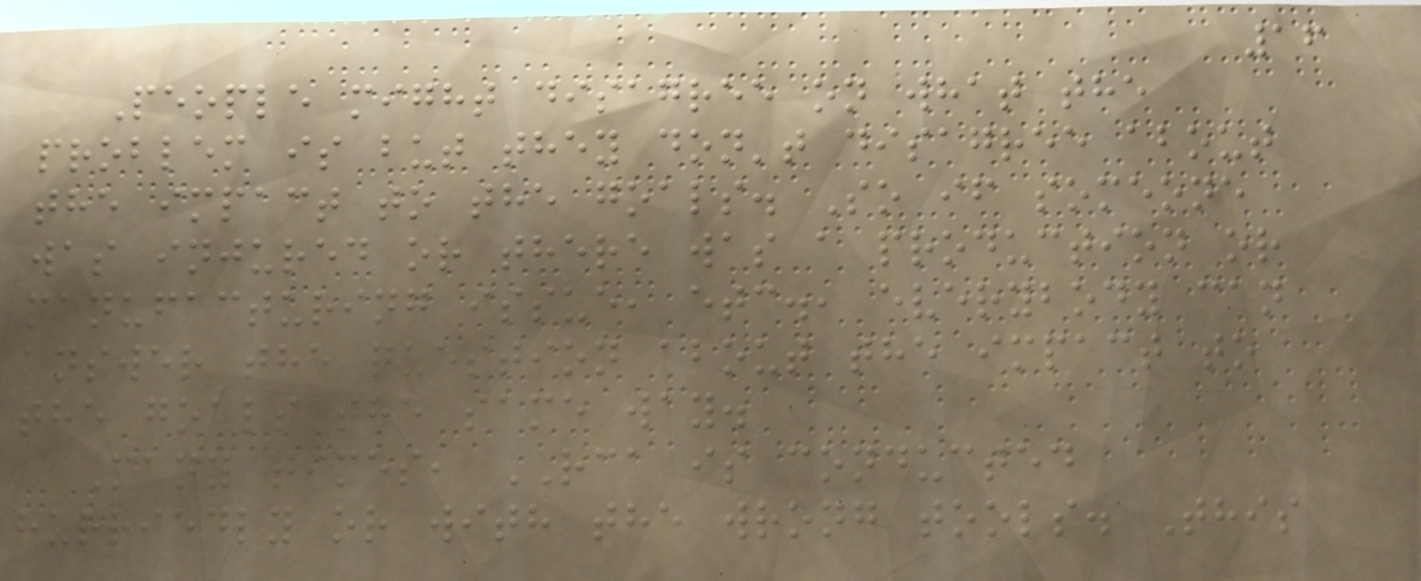16
People might disagree on what the
problem is but they don't disagree about
the impact to the goals. So if someone
was injured or there was a production or
manufacturing issue, etc., everybody can
answer the question about the impact to
the goals the same way.
Many times, RCA is conducted
hurriedly or with the wrong tools. This
